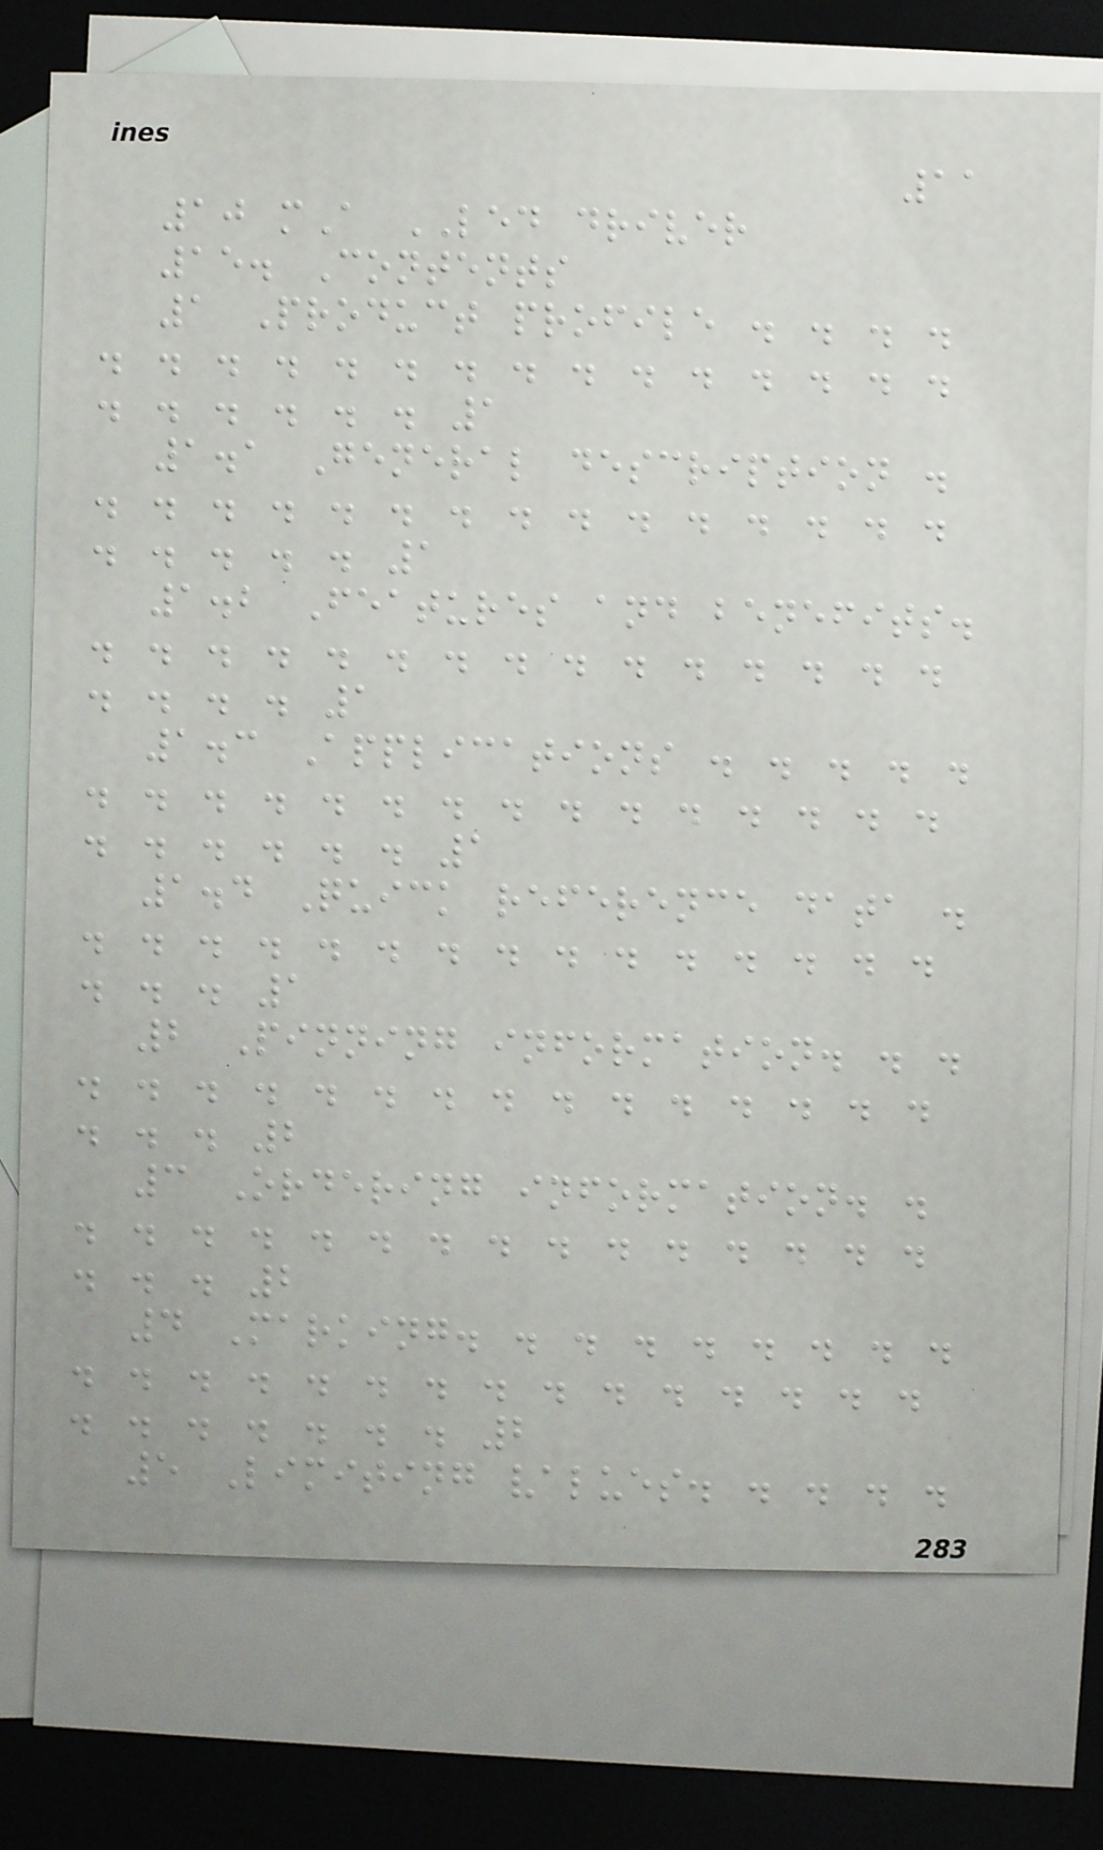11
10 mA LED driver
15. Contents
1 Product profile . . . .
. . . . . . . . . . . . . . .
. . . . . . 1
1.1 General description .
. . . . . . . . . . . . . . .
. . . . . 1
1.2 Features and benefits.
. . . . . . . . . . . . . . .
. . . . 1
1.3 Applications . . . . .
. . . . . . . . . . . . . . .
. . . . . . 1
1.4 Quick reference data .
. . . . . . . . . . . . . . .
. . . 1
2 Pinning information. . .
. . . . . . . . . . . . . . .
. . . 2
3 Ordering information. .
. . . . . . . . . . . . . . .
. . . 2
4 Marking. . . . . . . . .
. . . . . . . . . . . . . . .
. . . . . . . 2
5 Limiting values. . . . .
